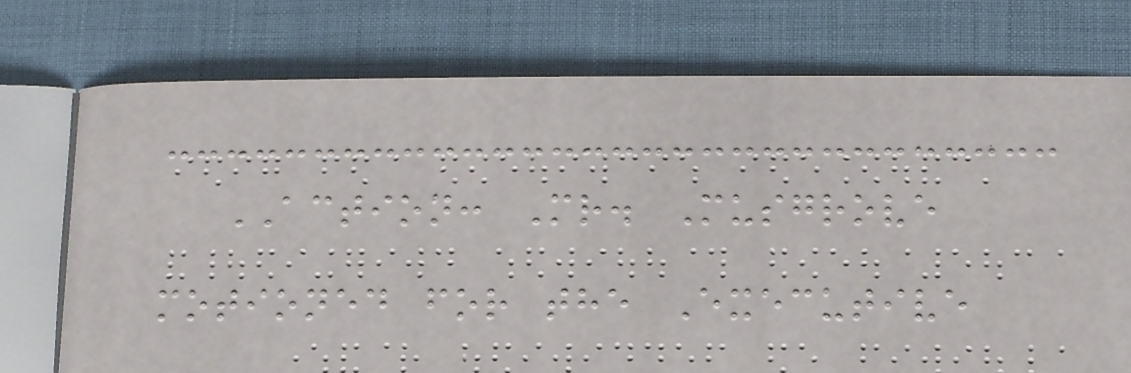ACTION: Mr. Musgrove
motioned for the Executive
